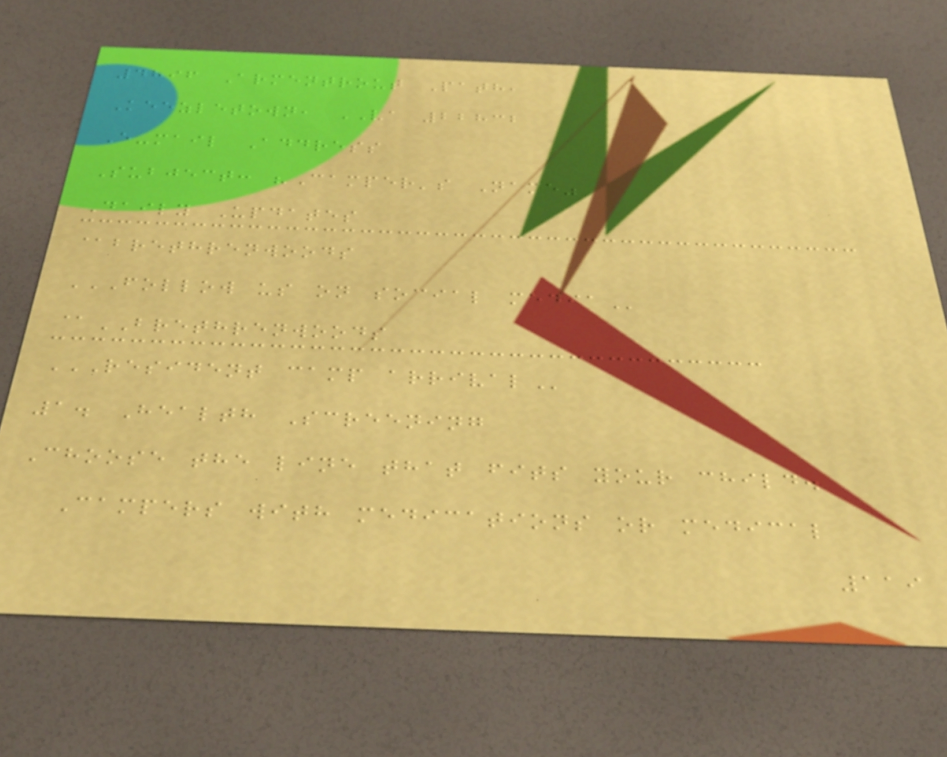4896 Armentrout Path,
Keezletown, VA 22832
E-mail Address
Subject: "Camper's Name"
Daily Updates
@brethrenwoods
FOLLOW US ON SOCIAL MEDIA
@BRETHRENWOODS
RESIDENT CAMP ARRIVAL
1. Health Screening
Choose the line that fits your child.
Campers with medications or medical
119
